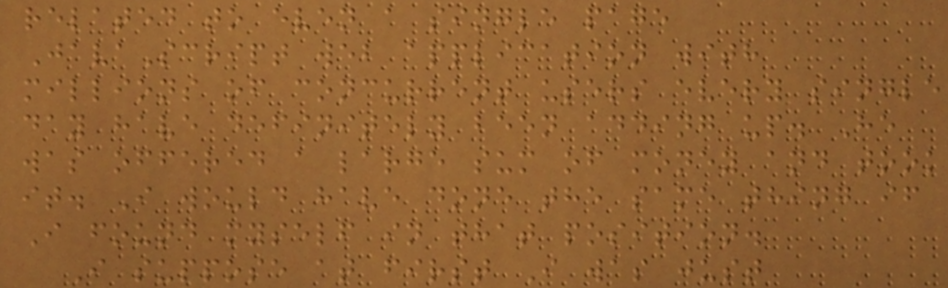related to even a single page
JavaScript web application with
millions of concurrent users every single
day have definitely been adding up. He
was offered a large sum of money and took
it. I would have done the same thing if
I found myself in that position.
I suppose at first I was just
